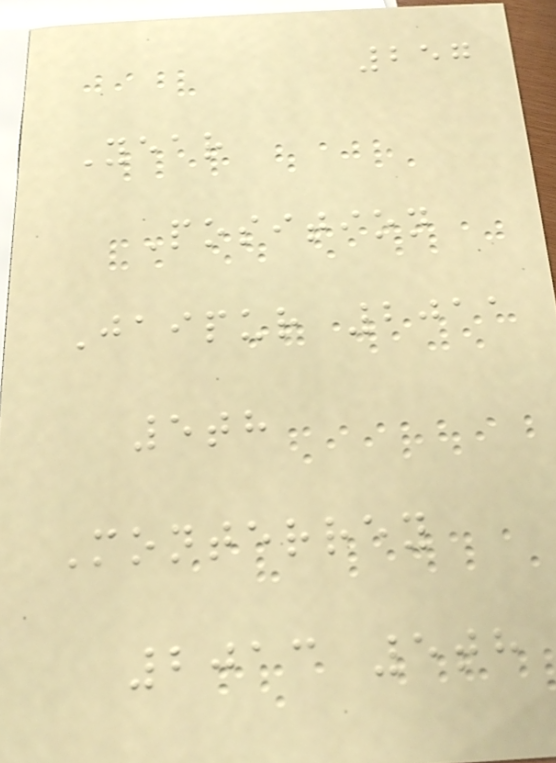257
Year
Position
Jaipur 2011
5th
Monterrey
2013 5th
